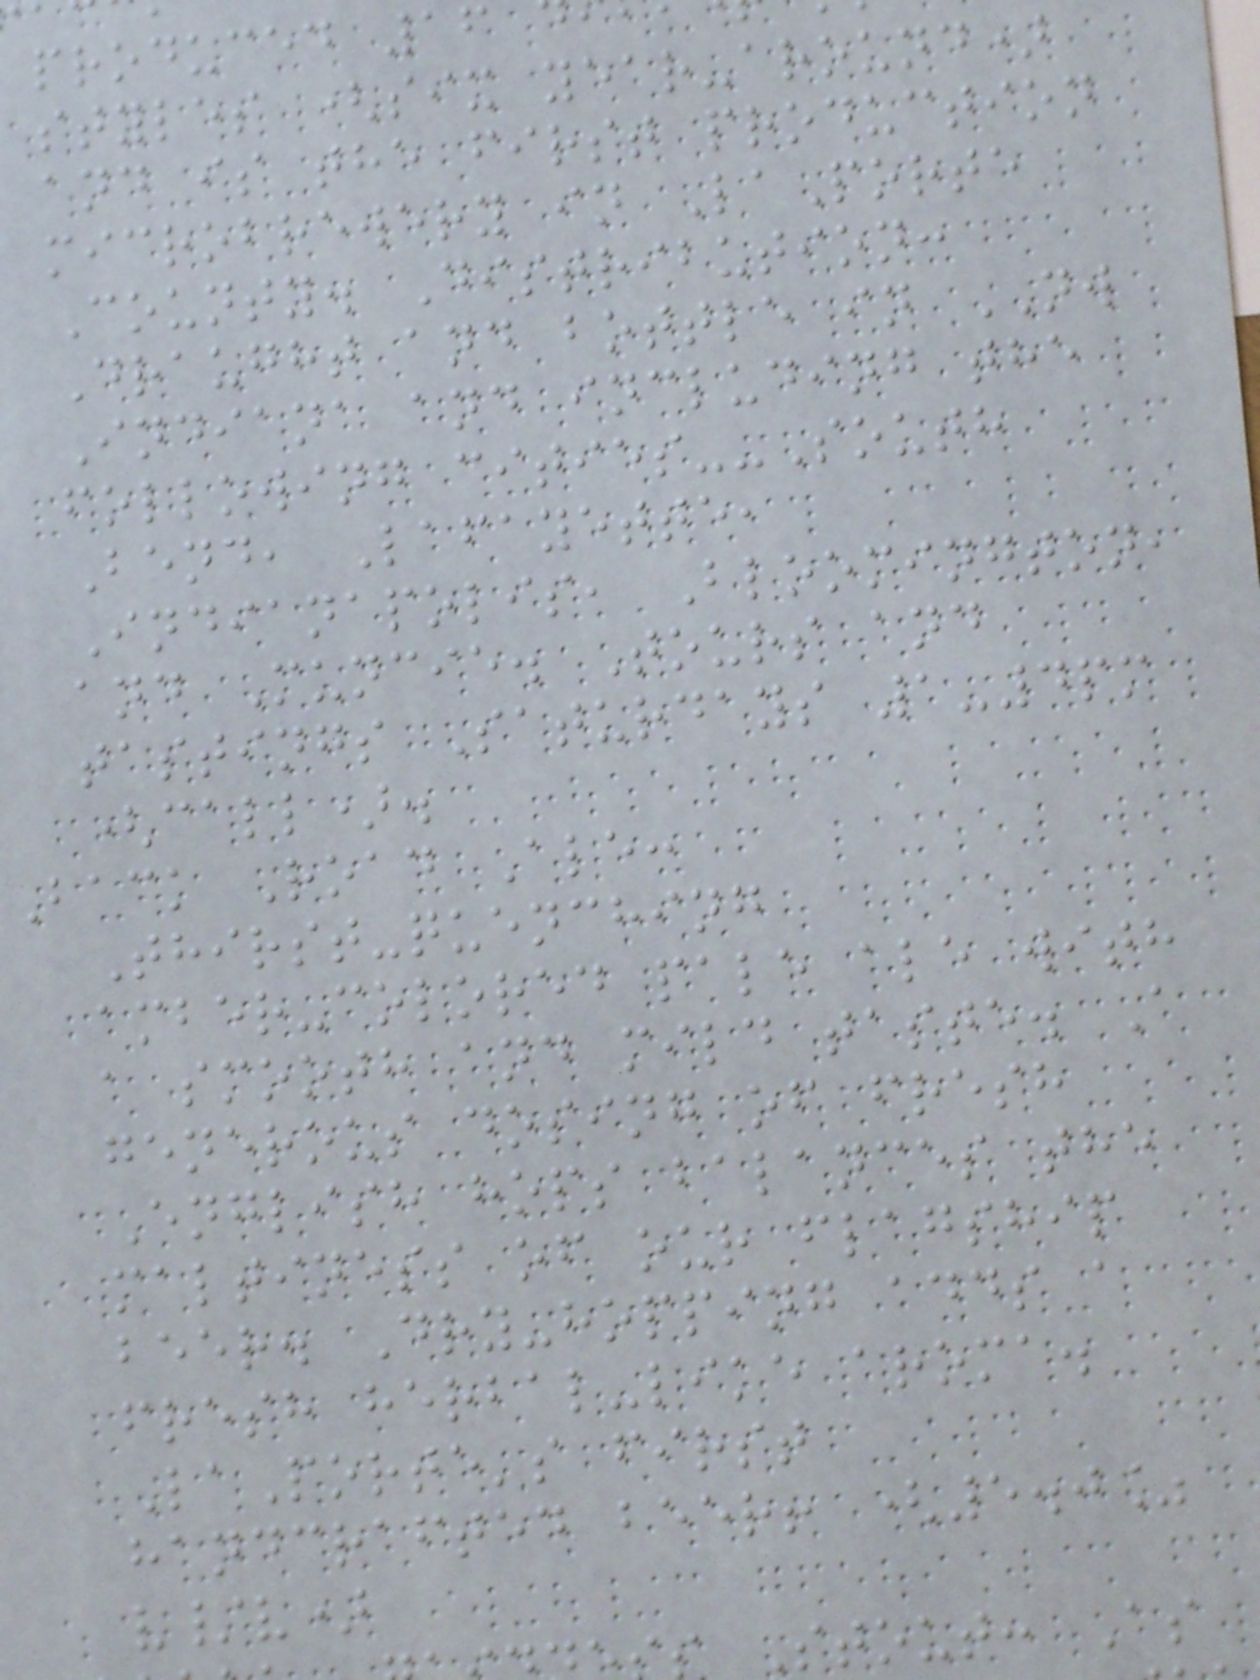produced 16
styles (six year-around)
and is the first production
microbrewery in LaPorte
County. Distribution:
Draught and bottle in NW
Indiana and including the
following cities--South
Bend, Lafayette,
Indianapolis, Bloomington,
and Muncie. Tours and
tastings Saturdays 1-4pm
(call).
Back Road Ale:
Thirst-quenching
amber-colored pale ale with
a smooth and mild taste. A
generous dosing of fresh
English hops balances the
maltiness of our flagship
beer. Dry-hopping adds a
fresh herbal-like aroma.
LaPorte's first
handcrafted beer! (5.0%
v/v)
Stout: As
